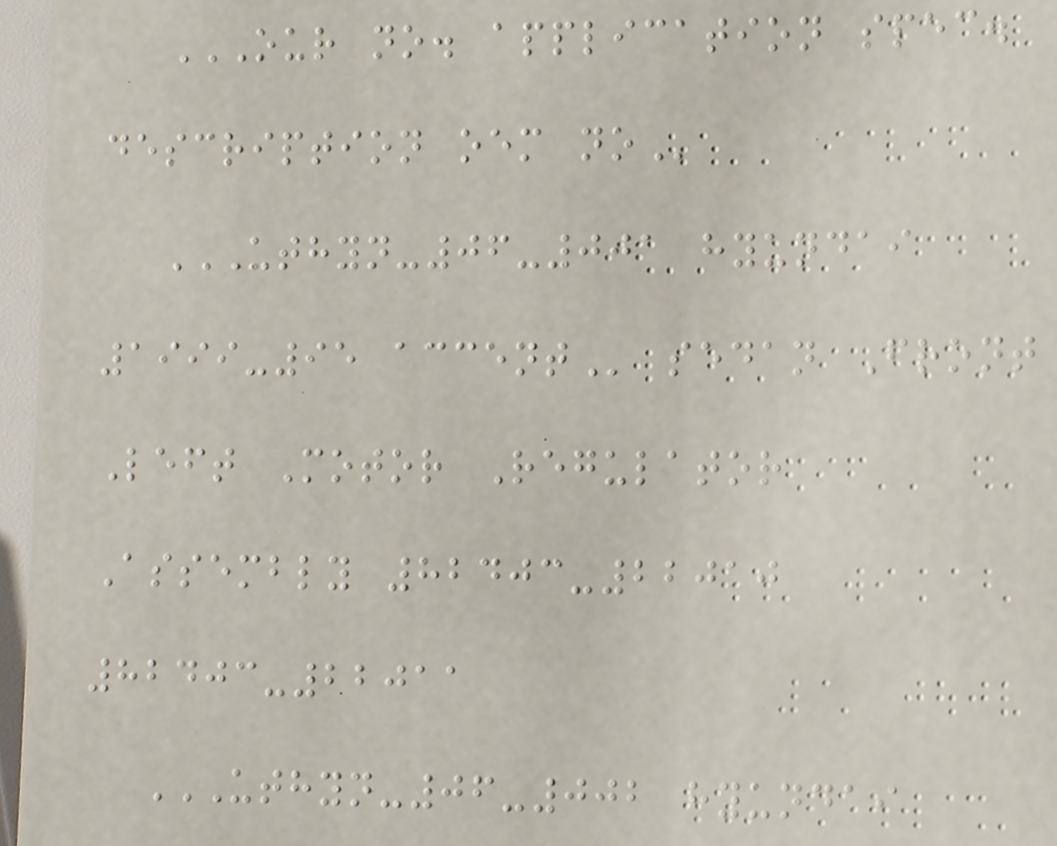OUR NO. APPLICATION SPEC.
DESCRIPTION OEM NO
UTHYN-06-001 HYUNDAI
1999-95 ACCENT sedan Front
Left Motor Regulator
Assembly 82403-22010
82403-22011
UTHYN-06-002 HYUNDAI
